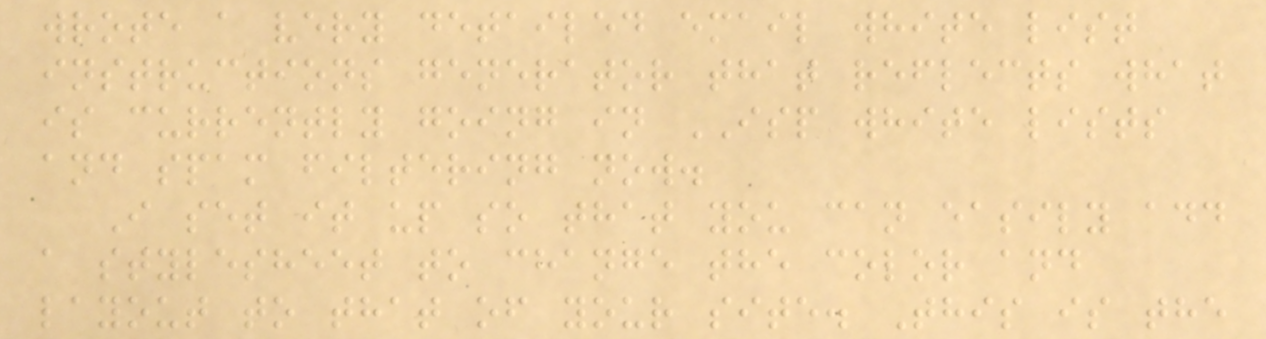wrote a very detailed email white list
instructions generator that reflects what
is currently going in ISP white lists
and spam filtering now.
I set it up so that you can easily add
a stylesheet to change the color and
layout to that of your site. This is the
